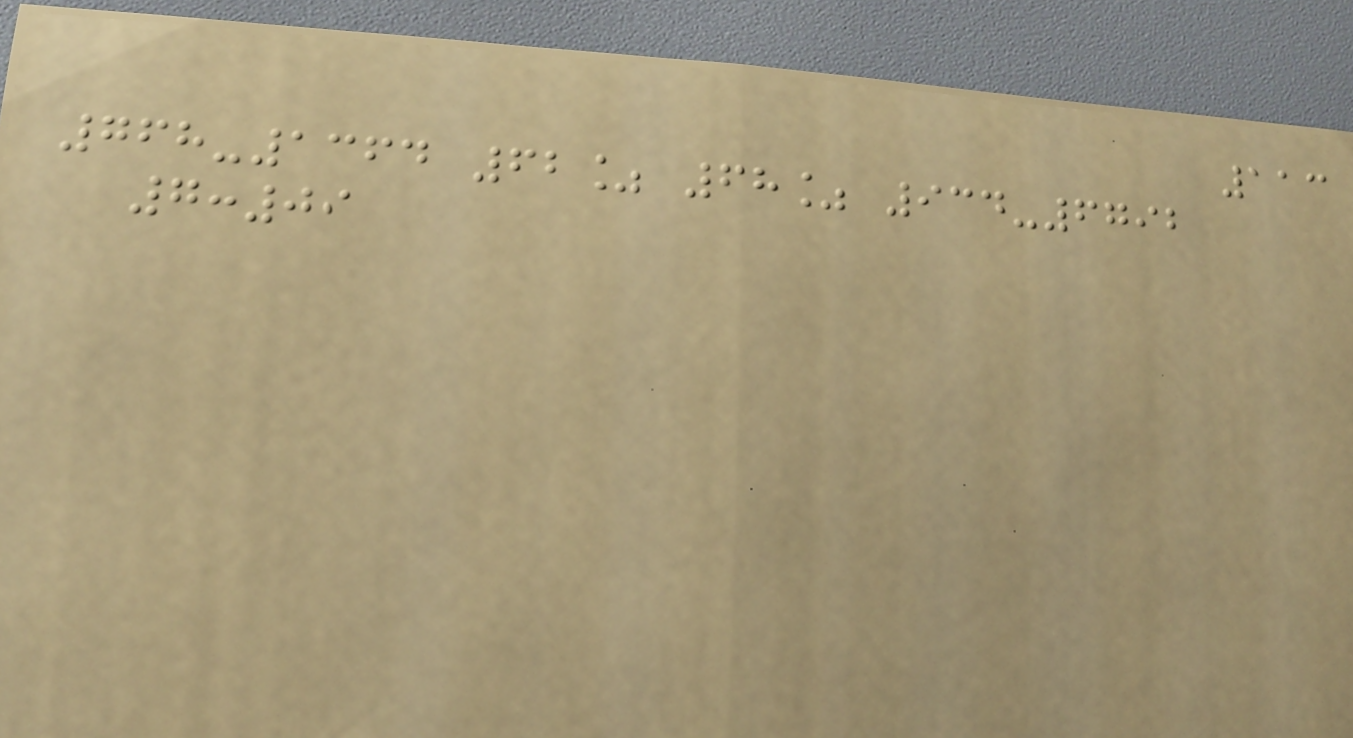113
768-1364 62% 68% 934-6792
7:09
